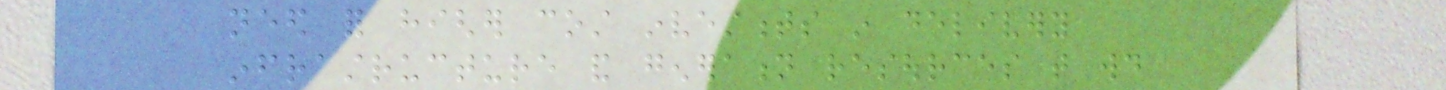need for higher cost investments in delivery
infrastructure and generation resources that would
